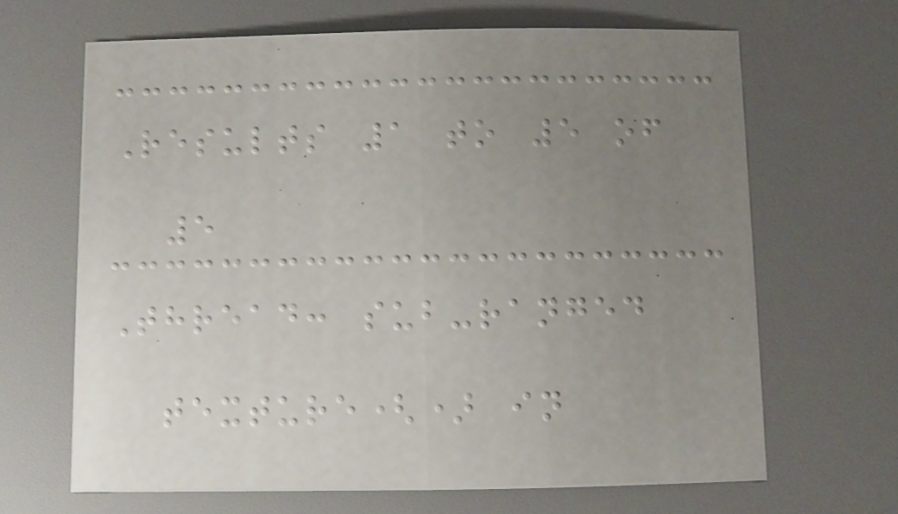Results 1 to 5 of
5
Thread: sub-ranged
texture() in
